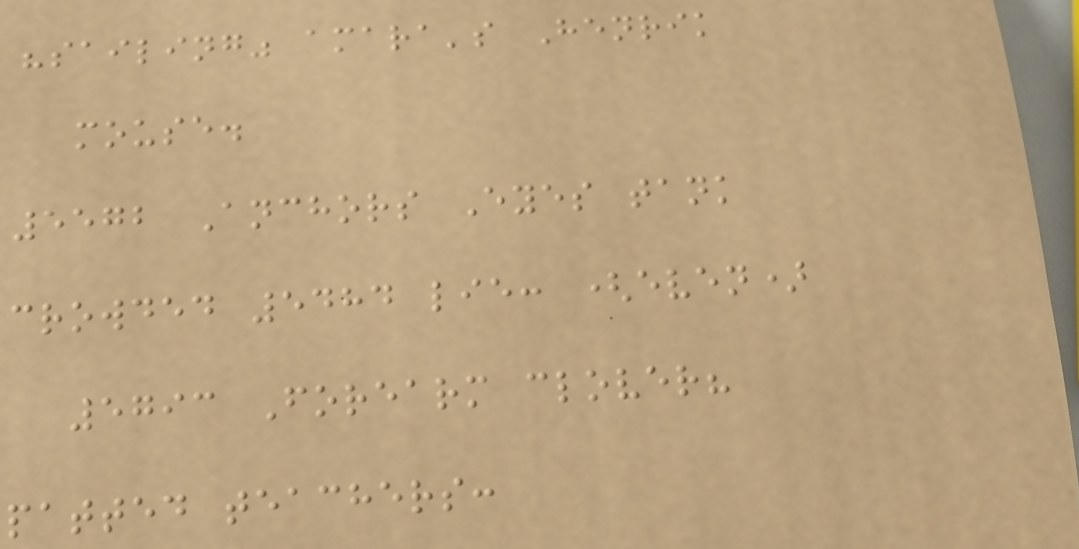"sailing" amara's Henrik
mouse.
5572 Anchors Eyes tank
crowded 5484 lie: (even)
5793 Forearm clover?
patted teachers:
